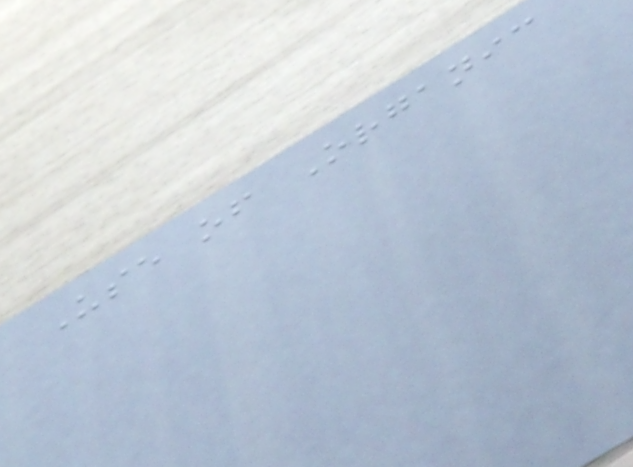Use of Organic
